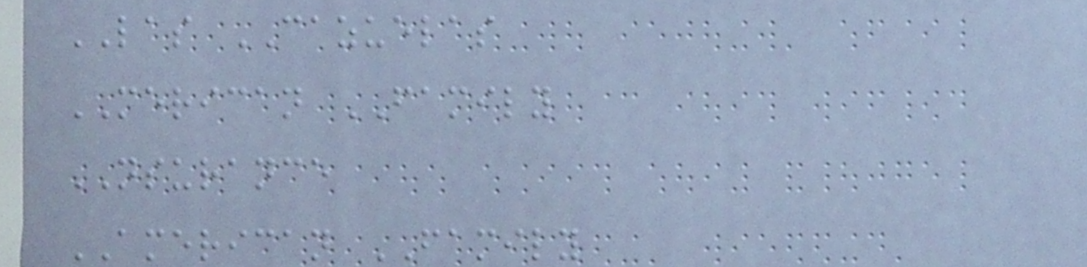LAS CAZUELAS
MERICAN FAMILY
NSURANCE
AMERICAN FAMILY
